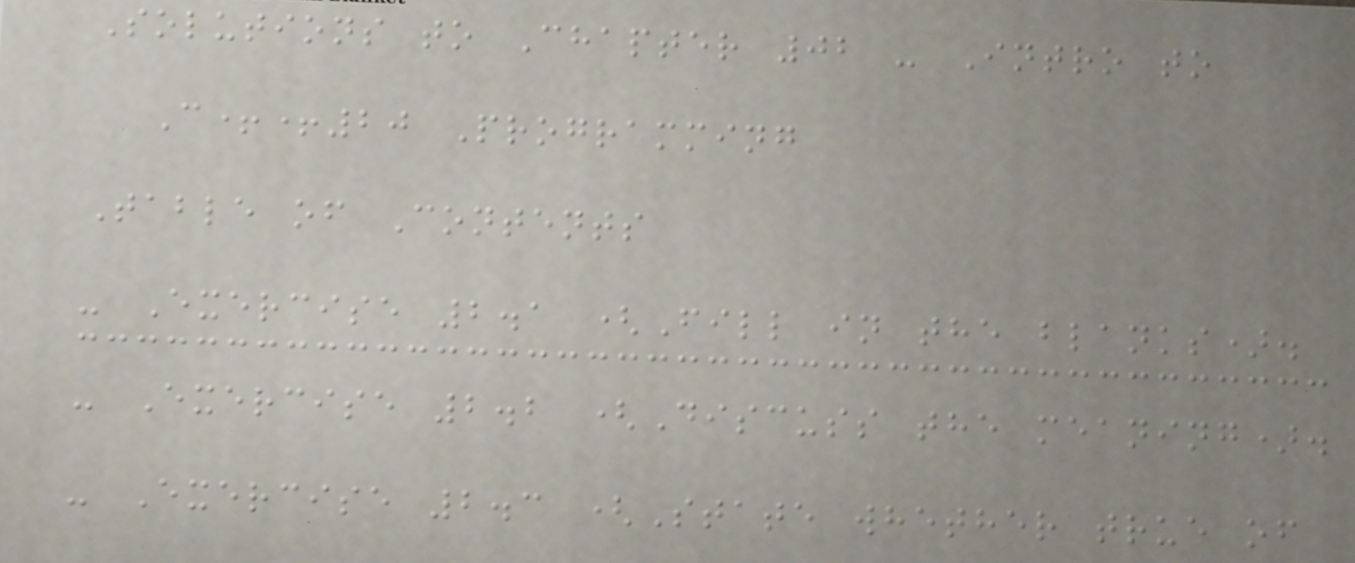Solutions to Chapter 02 - Intro to
C++20 Programming
Table of Contents
- Exercise 2.1 (Fill in the blanks).
- Exercise 2.2 (Discuss the meaning).
- Exercise 2.3 (State whether true of
